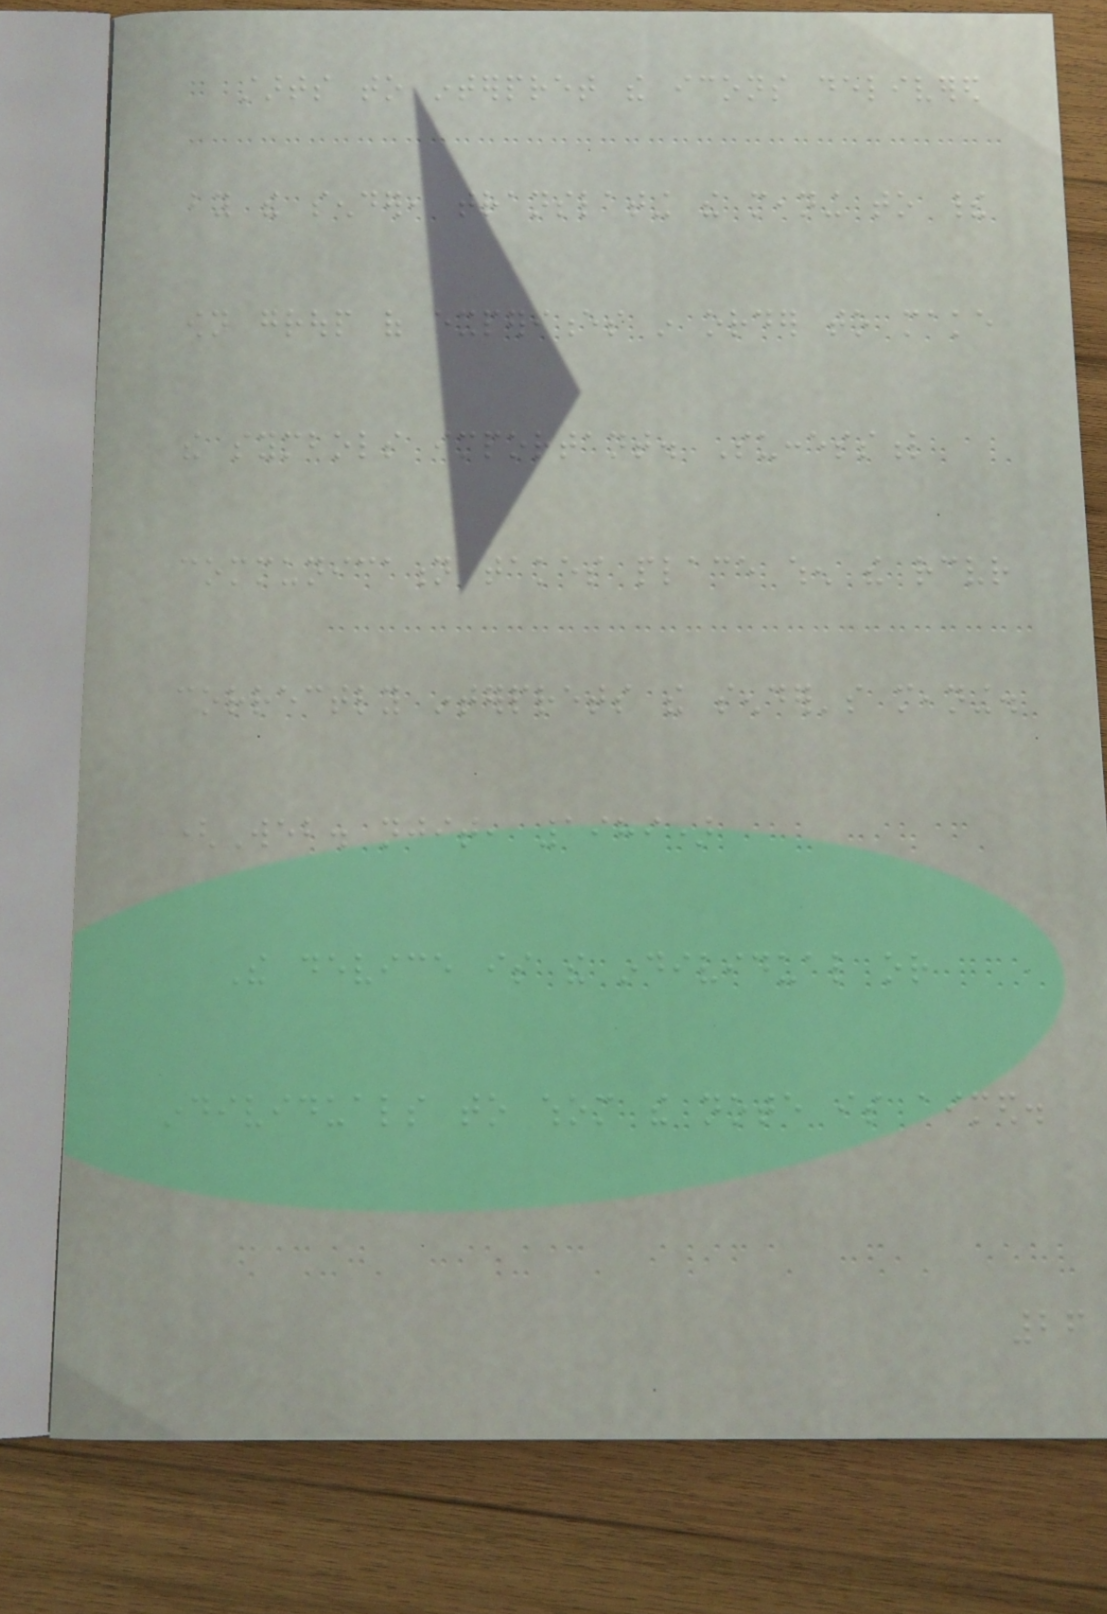starts to interpret the icons delivered
by the sender, translating the meaning to their
own group of experiences in order to make
the symbols important. Successful
communication takes place when the receiver
correctly interprets the sender's meaning.
(Web. njit, 1989)
The device is the individual or
individuals to whom the note is aimed.
26
